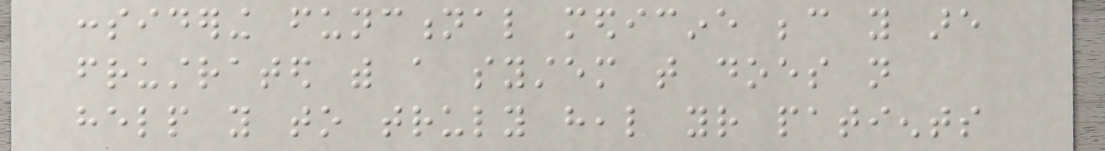considering functional medicine because you are
frustrated with a system that does not
help you to truly heal your patients
